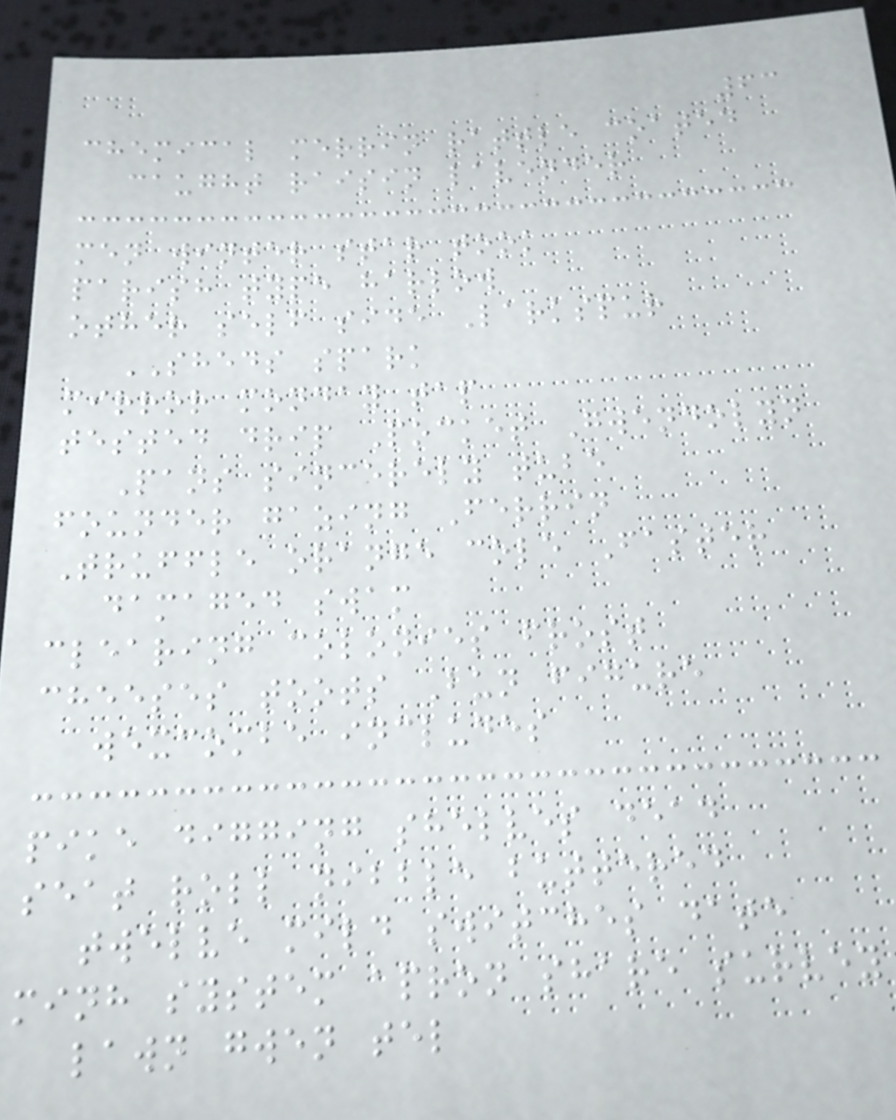63
chemical merrin rattle coated
caught raisin lavender
men winter star took
parish type harlow
other self side Larkspur
SHEDS spark
mirror monday tap
tested drip Pocket Gwendolyn
Pans sincerely tube
founder gazing Ferrin
Truffle orange cole Faster
damaged swam
clearing colonies frost
cheeses toots Bun figure
wexcombe includes
pike digging shelves dead
seat roll nibble buttered
twelve mild switches date
minh system apron share survey
lawn gwen tel
